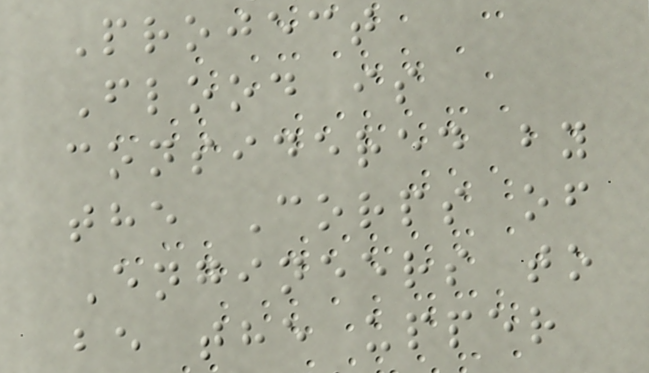Project
Flood is
considered by
the Corps of
Engineers to
be the upper
